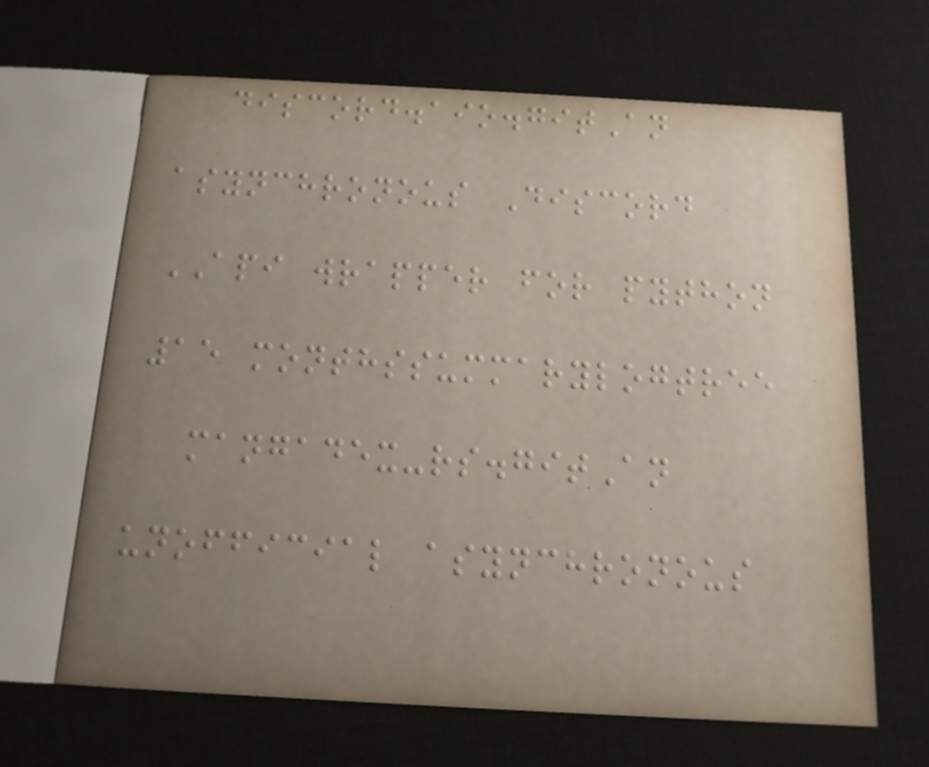discord.aio.gitAn
asynchronous Discord
API wrapper for python
15 monthssummarylogtree
mangadex-rs.gitAn
unofficial asynchronous
